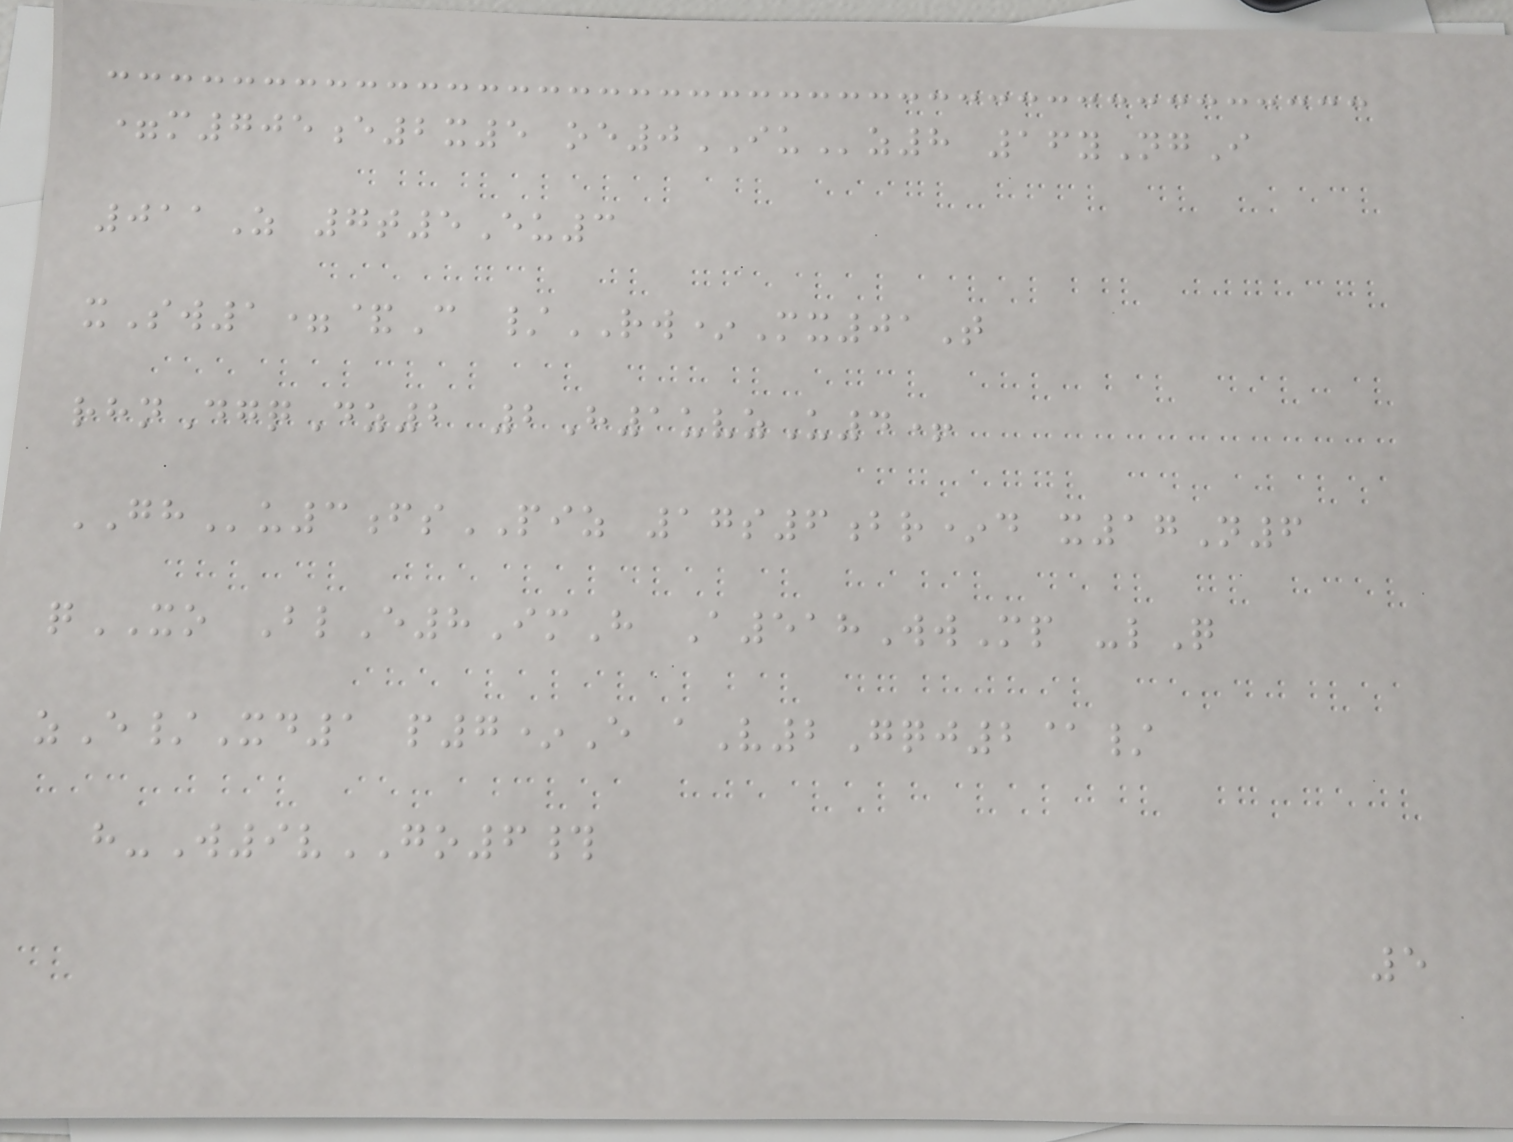=m705e2x5 oe0IUz8 16yNgI
011Z 7t5Eu3
xSw1=&C /RW*Mx01T
rhnDgqDz2 2H1uvzU4+
GHu3fsPIZ 17s6br*d x17N6
qXO BlE8ImH A518WwMp -lQ
zE/Xd1 p7*E aV2Gqj2@/
h-W9vGO6#
5
